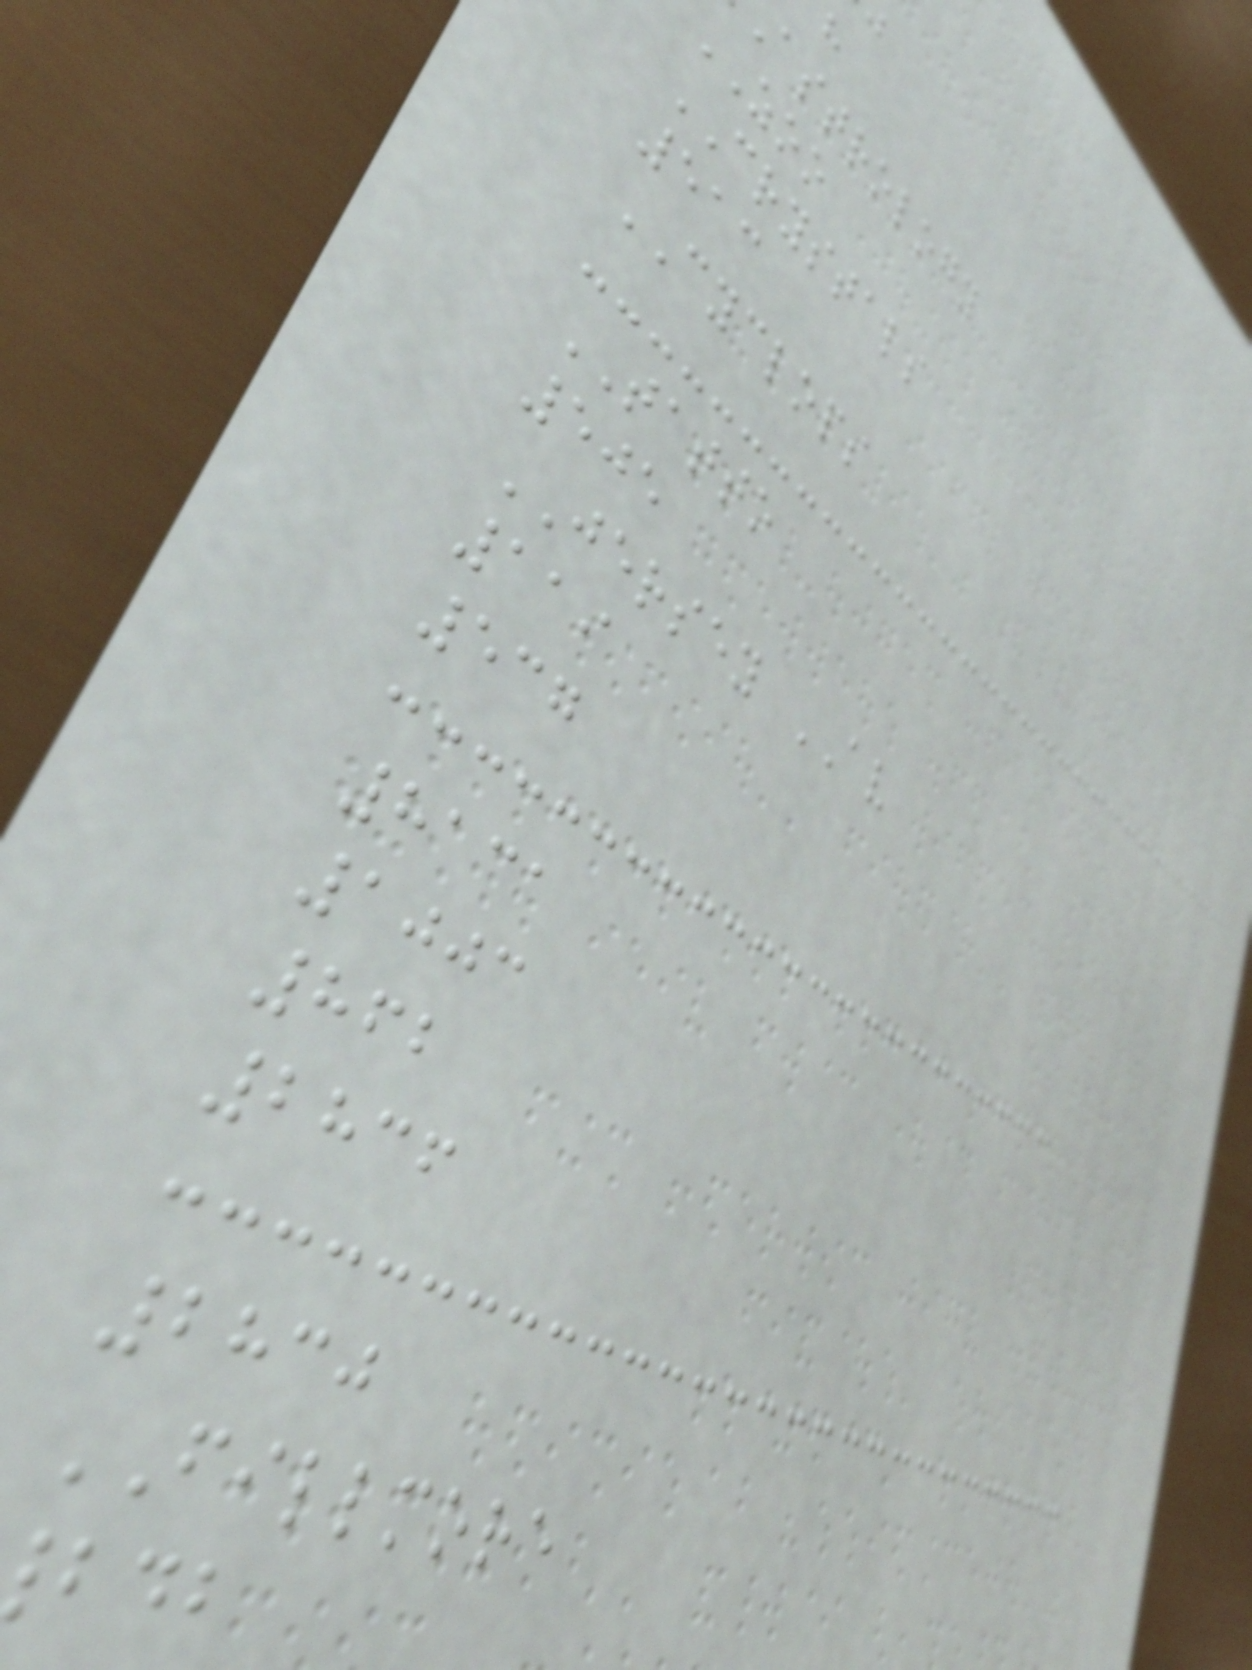astrology
ZOO
CRYSTALS
513
CYCLOPS
TATTO
505
JERSEY AV
119
537
8131
1003
862
2836
2830
FILLMORE
